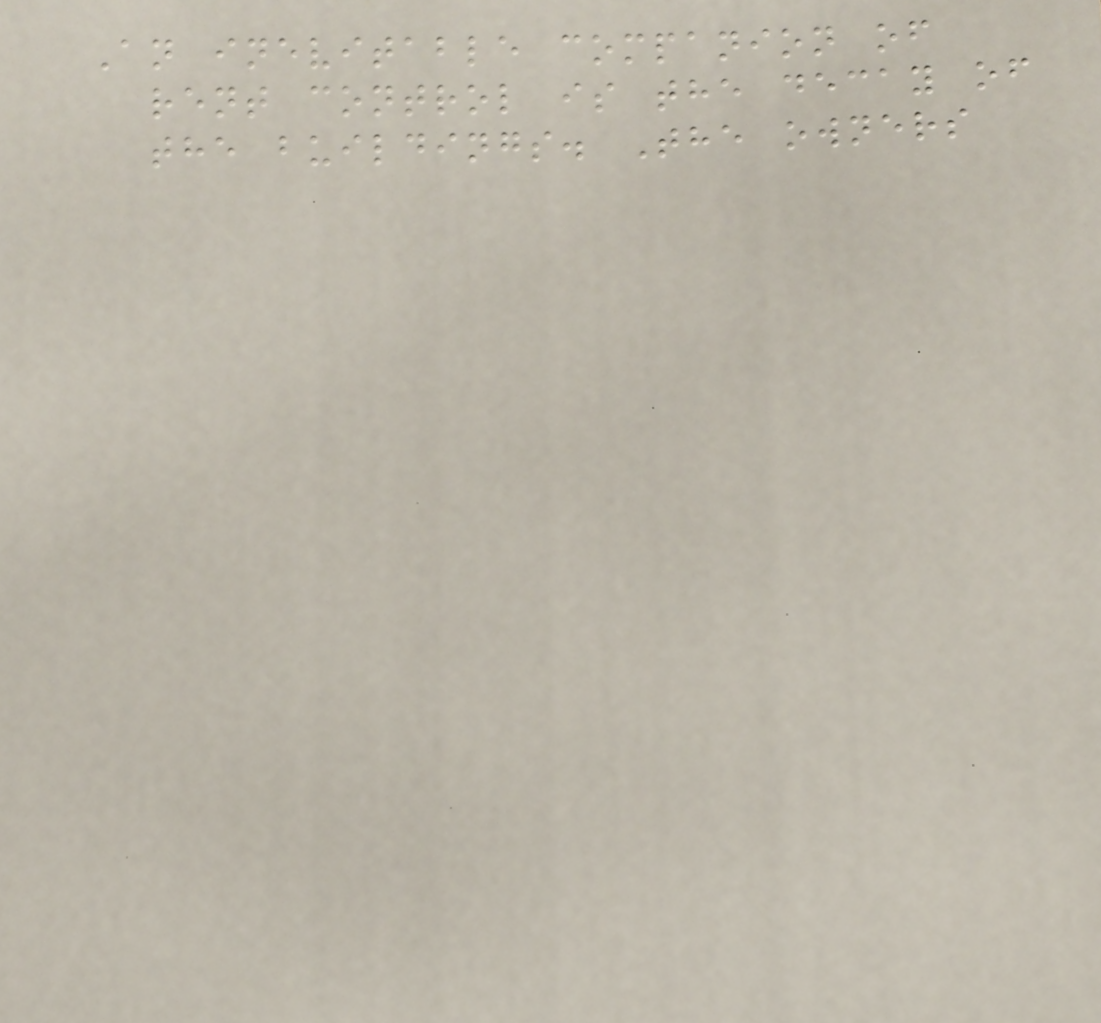An inevitable companion of
rent control is the decay of
the buildings. The owners
